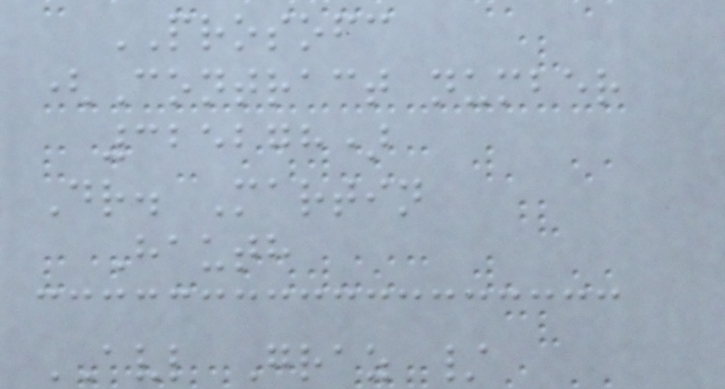PROSOFC
(Contract number
325278)
Dr. Martin
Hauth
AVL Graz /
